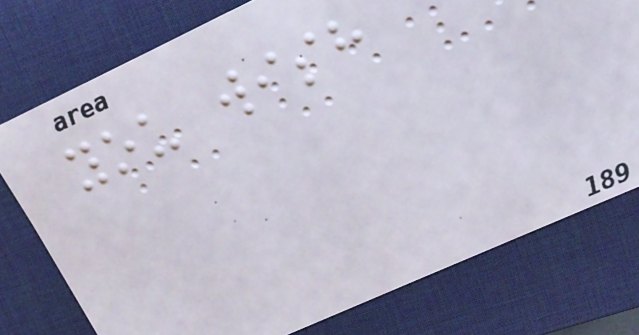you wish
